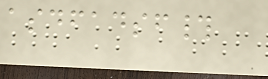asdfadsf#
